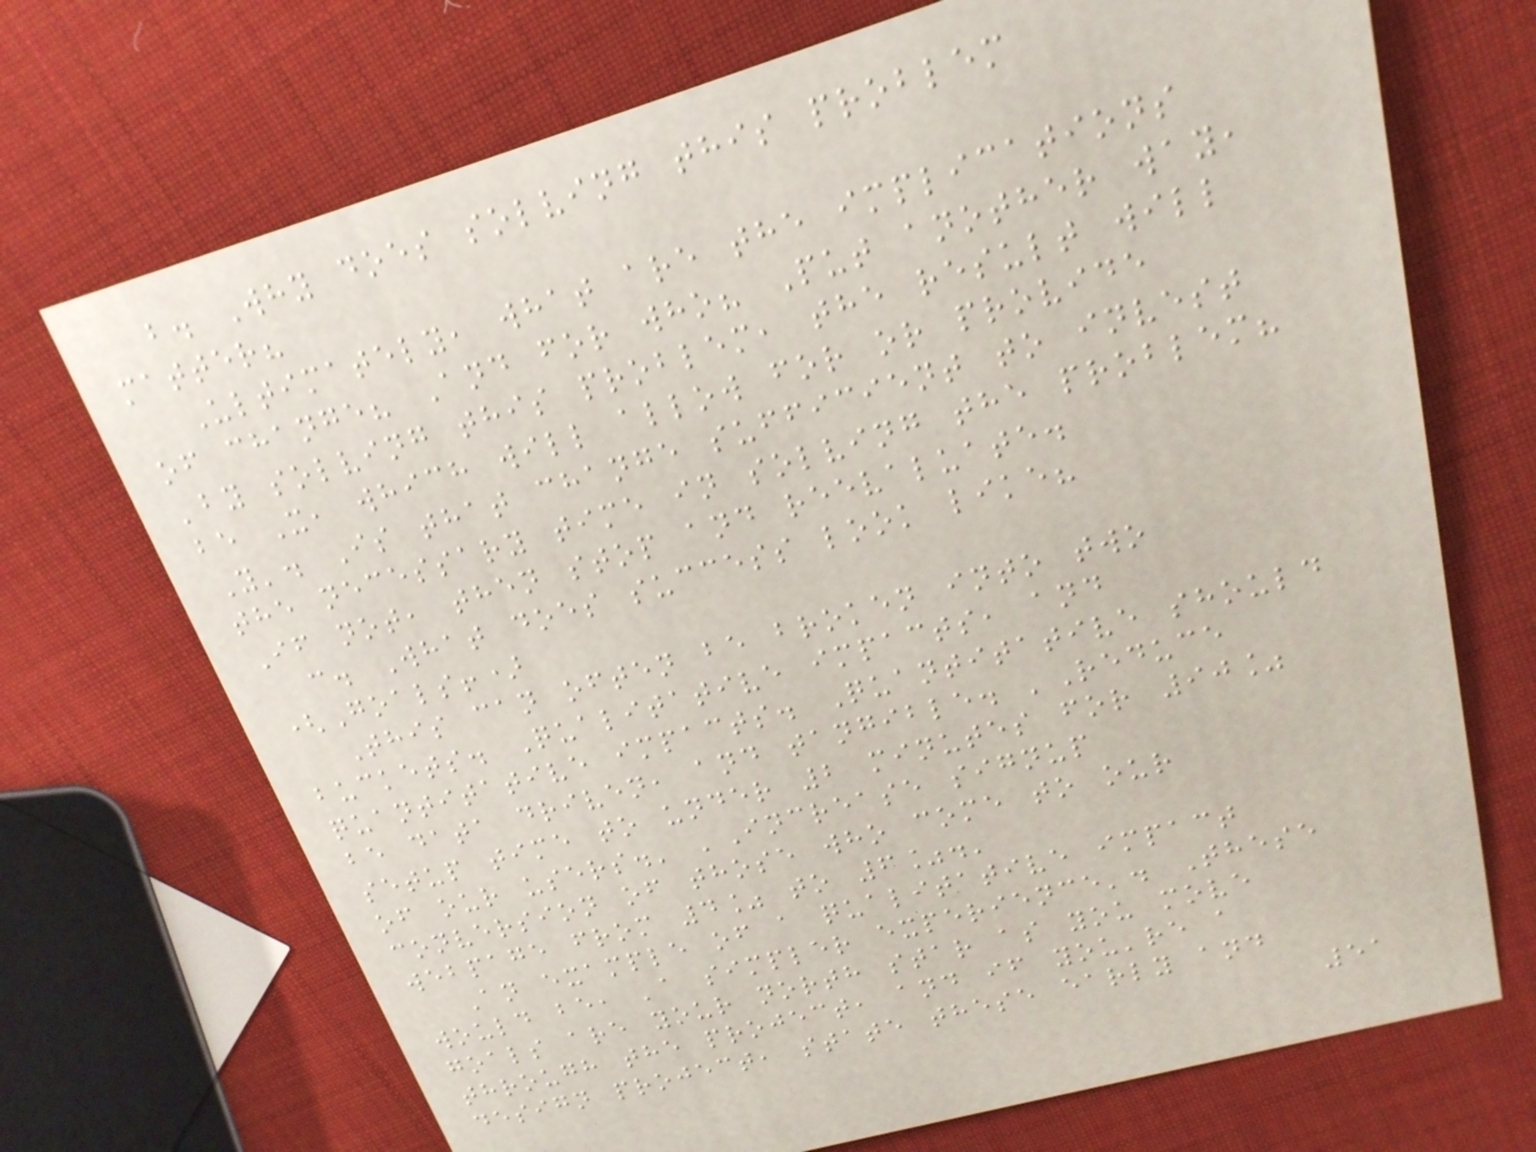b. Why does solving this problem
matter?
Ultimately, what are the implications
of change? And for who? Put another way,
'by solving this problem, the result will
be X, which will allow for or provide
Y'. Is that change sufficient to invest
the necessary time in solving the problem?
If not, then stop and reevaluate.
c. What does success look like?
(Goals!)
This can often be broken into two
buckets. Qualitative impacts, and
quantitative impacts. Quantitative should
be data driven, and tangible. 'Reduce
setup time to under 2 minutes for 90%
of our users.' 'Increase signup
conversion of those who come to our
webpage from 4% to 6%.'
An example of a qualitative impact
would be, 'a simpler experience'. These
goals are your north star as you move
through the project, and if you're a
design project, state these early and
51
